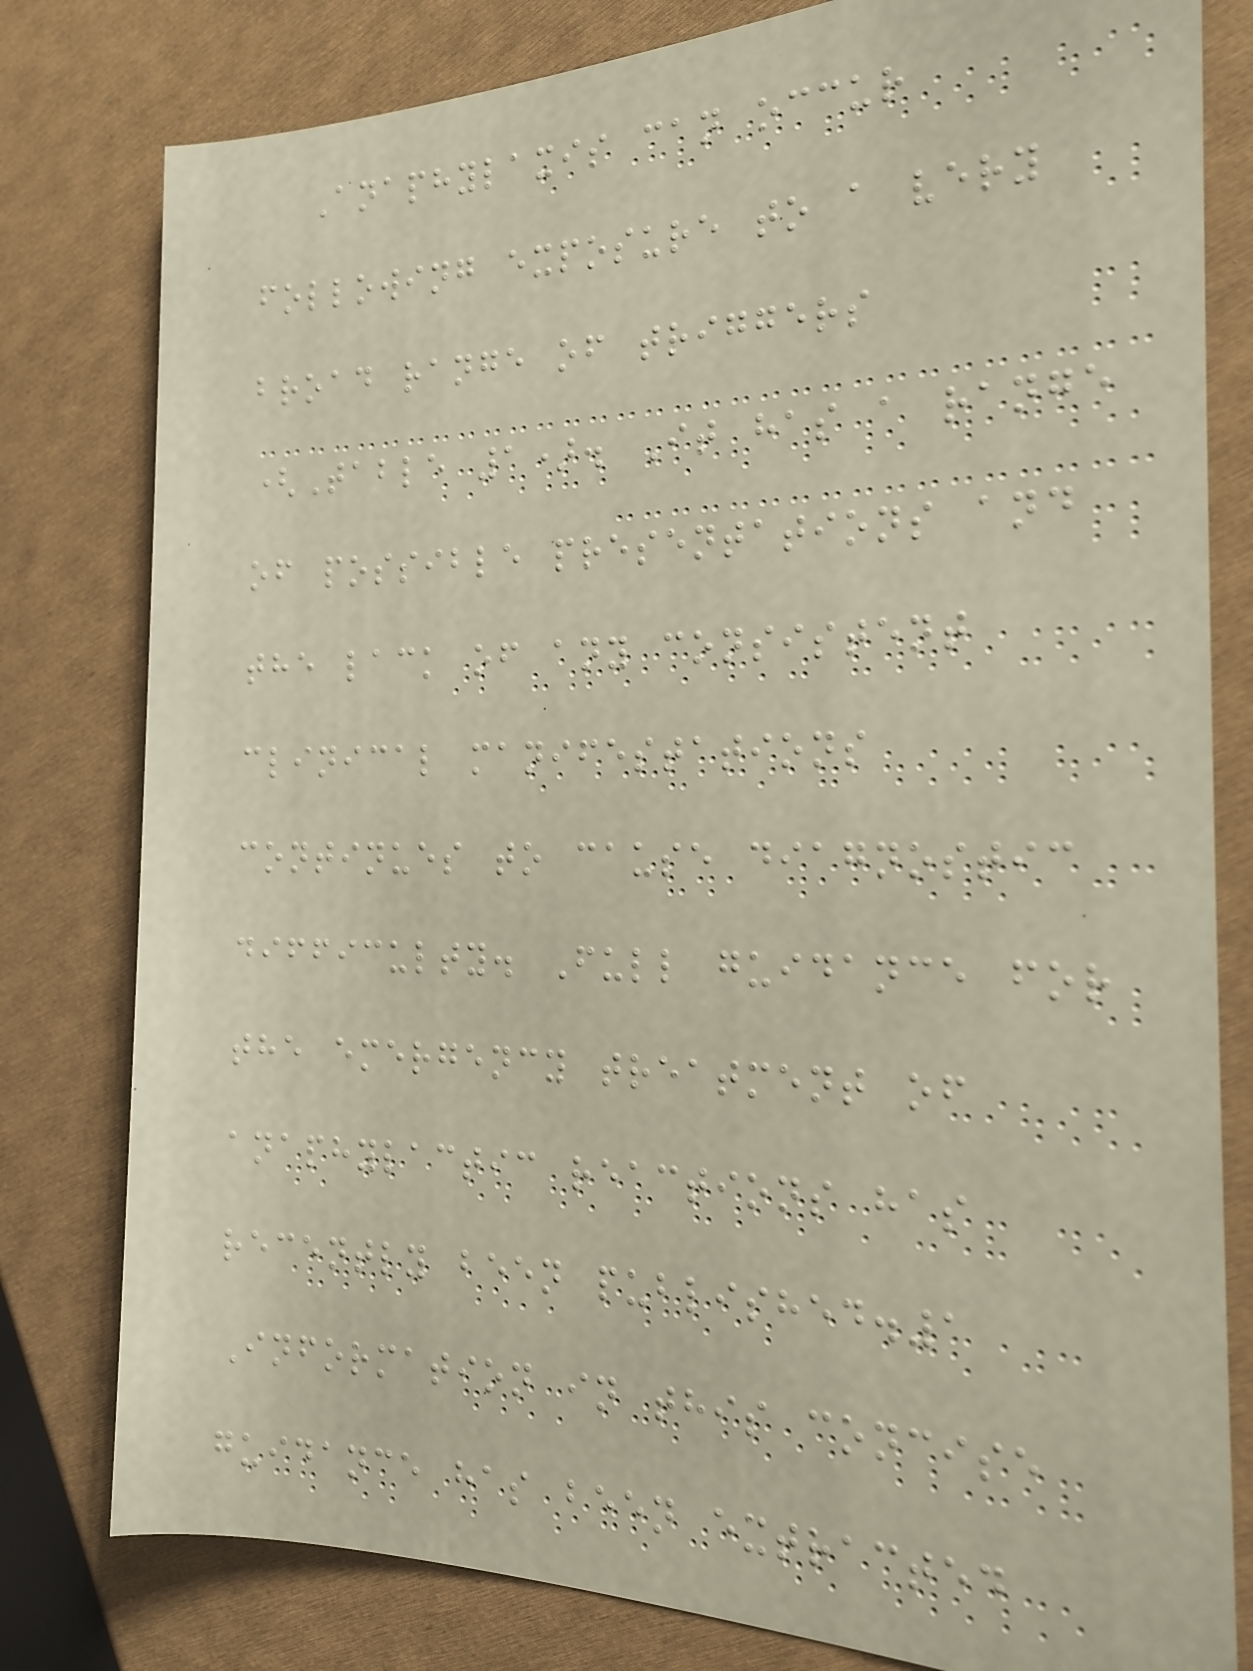Anaphylaxis can occur
following exposure to a very
broad range of triggers
(Table 1). It has a range
of possible presentations and
the lack of any consistent
clinical manifestations
continues to cause diagnostic
difficulty. Full guidance for
the emergency treatment of
anaphylactic reactions has
recently been published.1
Information in this concise
guidance has been extracted
